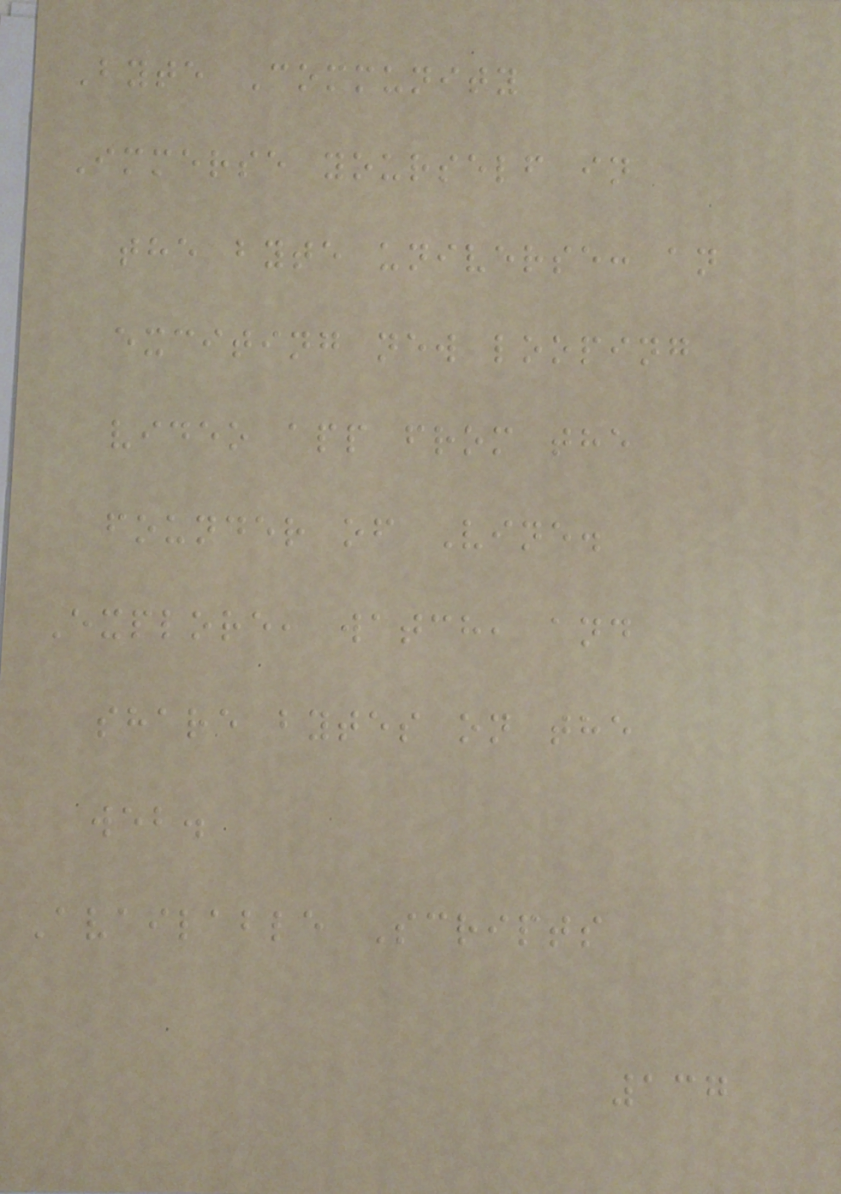Byte Community
Immerse yourself in
the byte universe: an
exciting new looping
video app from the
founder of Vine.
Explore, watch, and
share bytes on the
web.
Available Scripts
137
